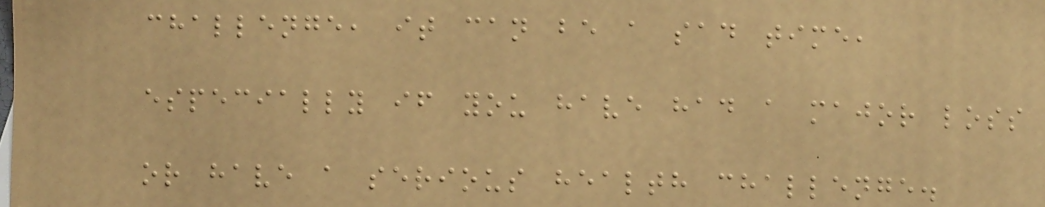challenge, it can be a sad time,
especially if you have had a major loss
or have a serious health challenge.
